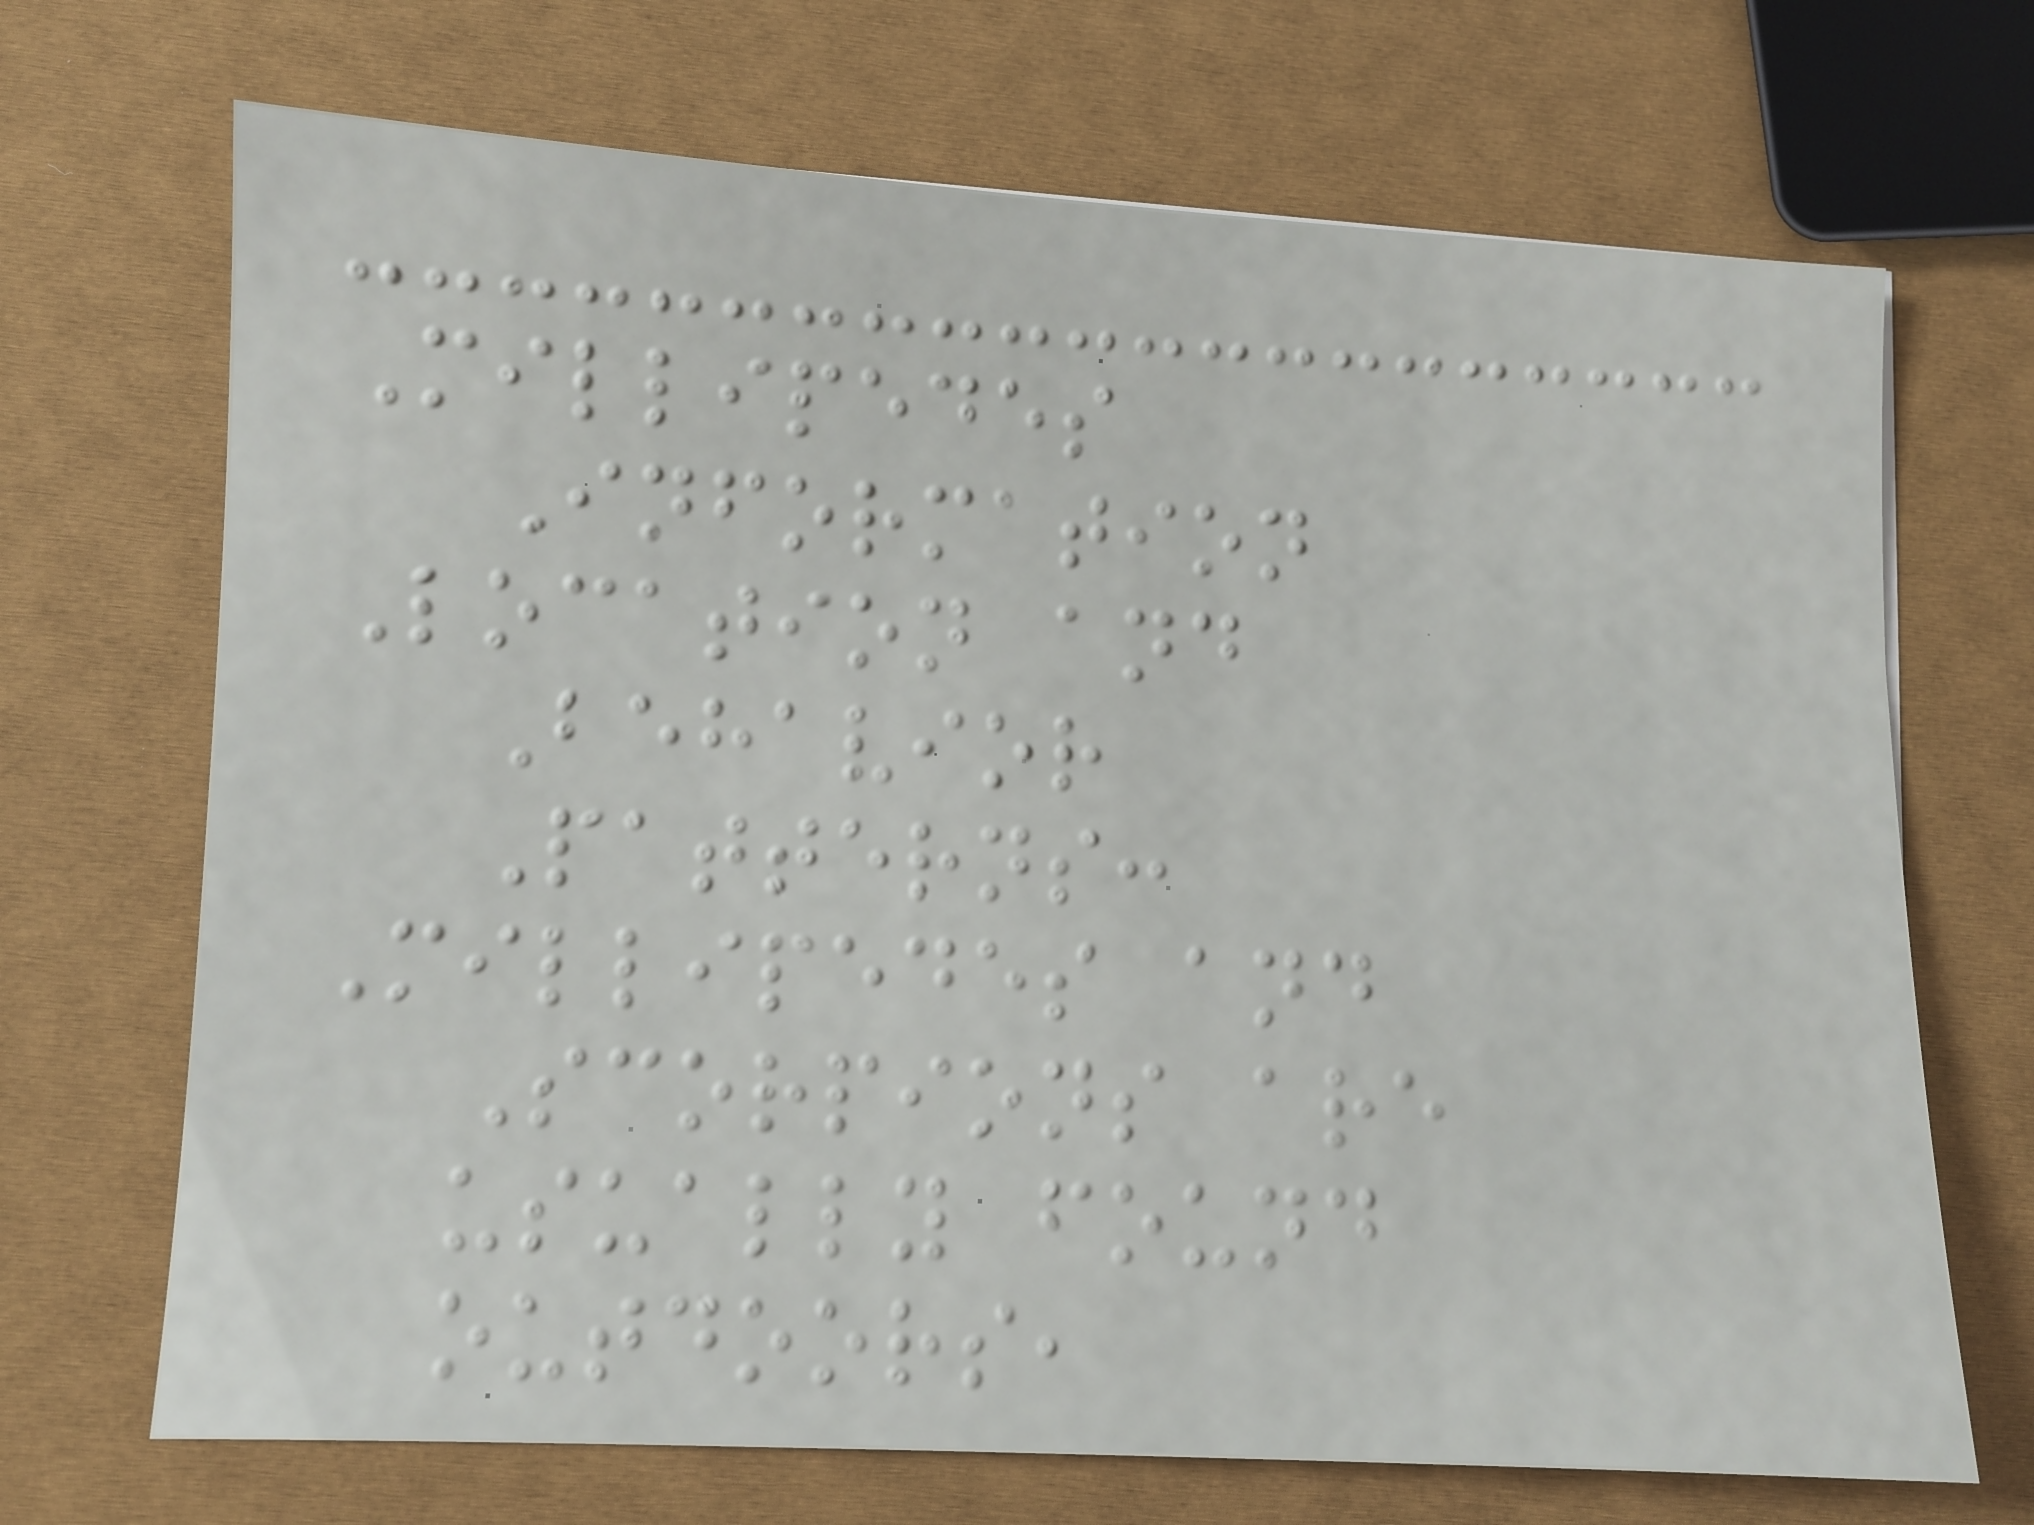Millipedes
Information
Location and
Behavior
Patterns:
Millipedes and
Scorpions are
usually found
outdoors,
